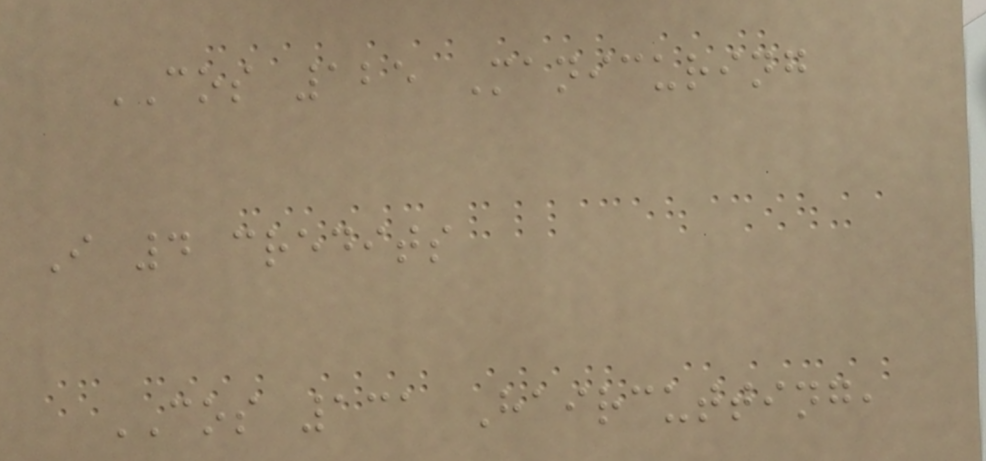COS 125 Manicuring
I 4 credits
COS 131 Haircutting,
